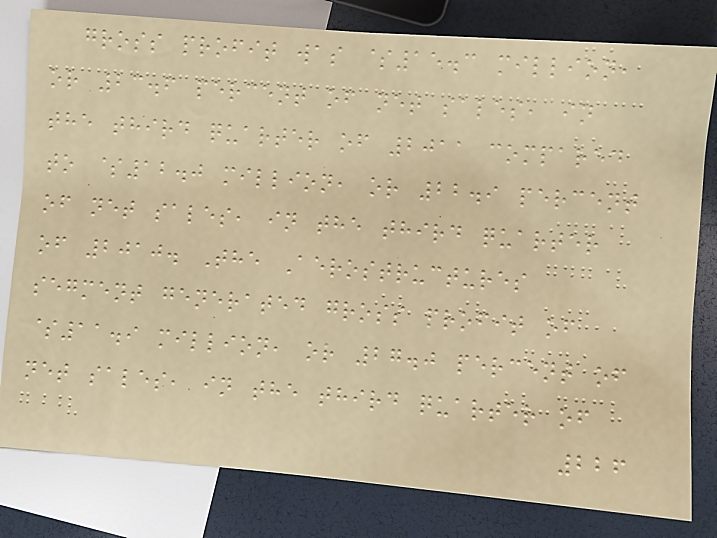gross profit was $15.3 million,
or 23.6 percent of net sales, in
the third quarter of 2011 compared
to $12.0 million, or 22.9 percent
of net sales, in the third quarter
of 2010. The Aerostructures
segment generated gross profit of
$11.9 million, or 27.0 percent of
net sales, in the third quarter of
226
